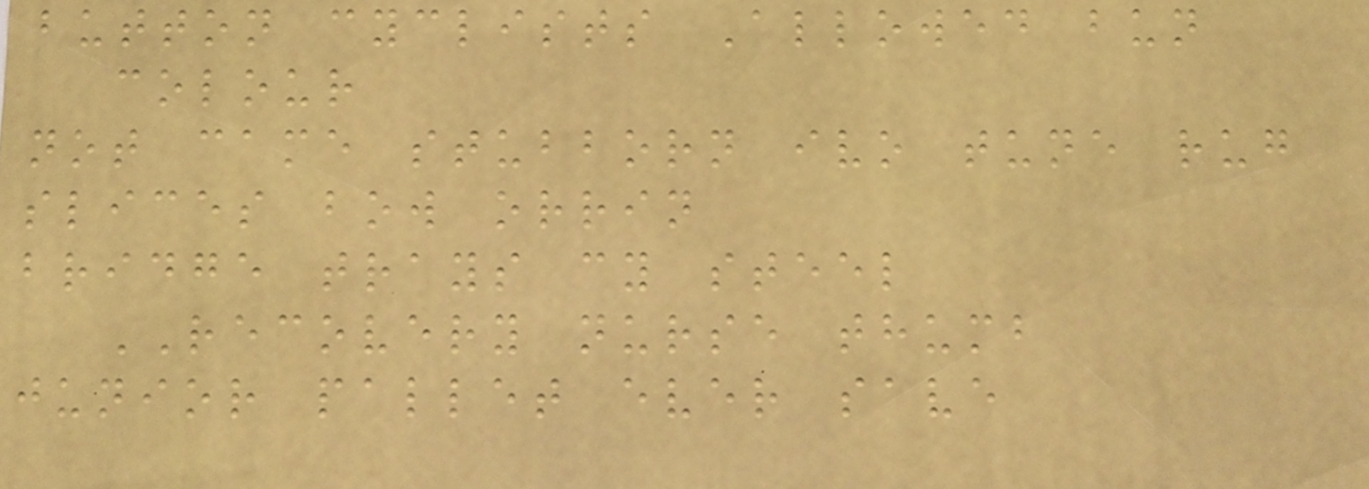button cyclists Allowed bun
colour
not came stubborn ivo tune rug
slices bow orrin
bridge trays cy steel
RECOVERY nurse thumb
junior pallet ever save
